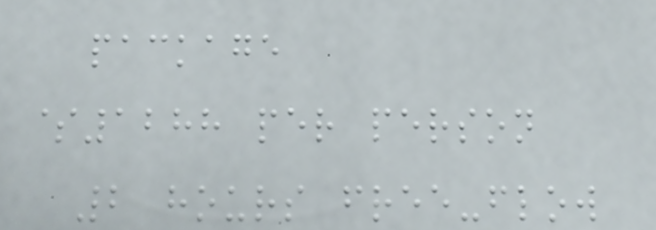package
$1288 per person
2 hours free-flow
